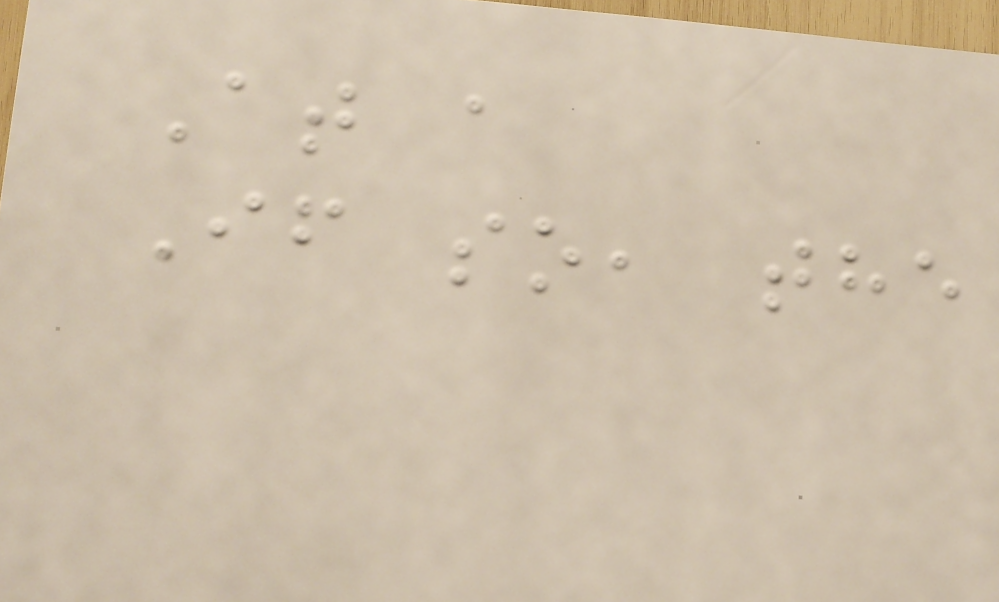At a
If so, the
